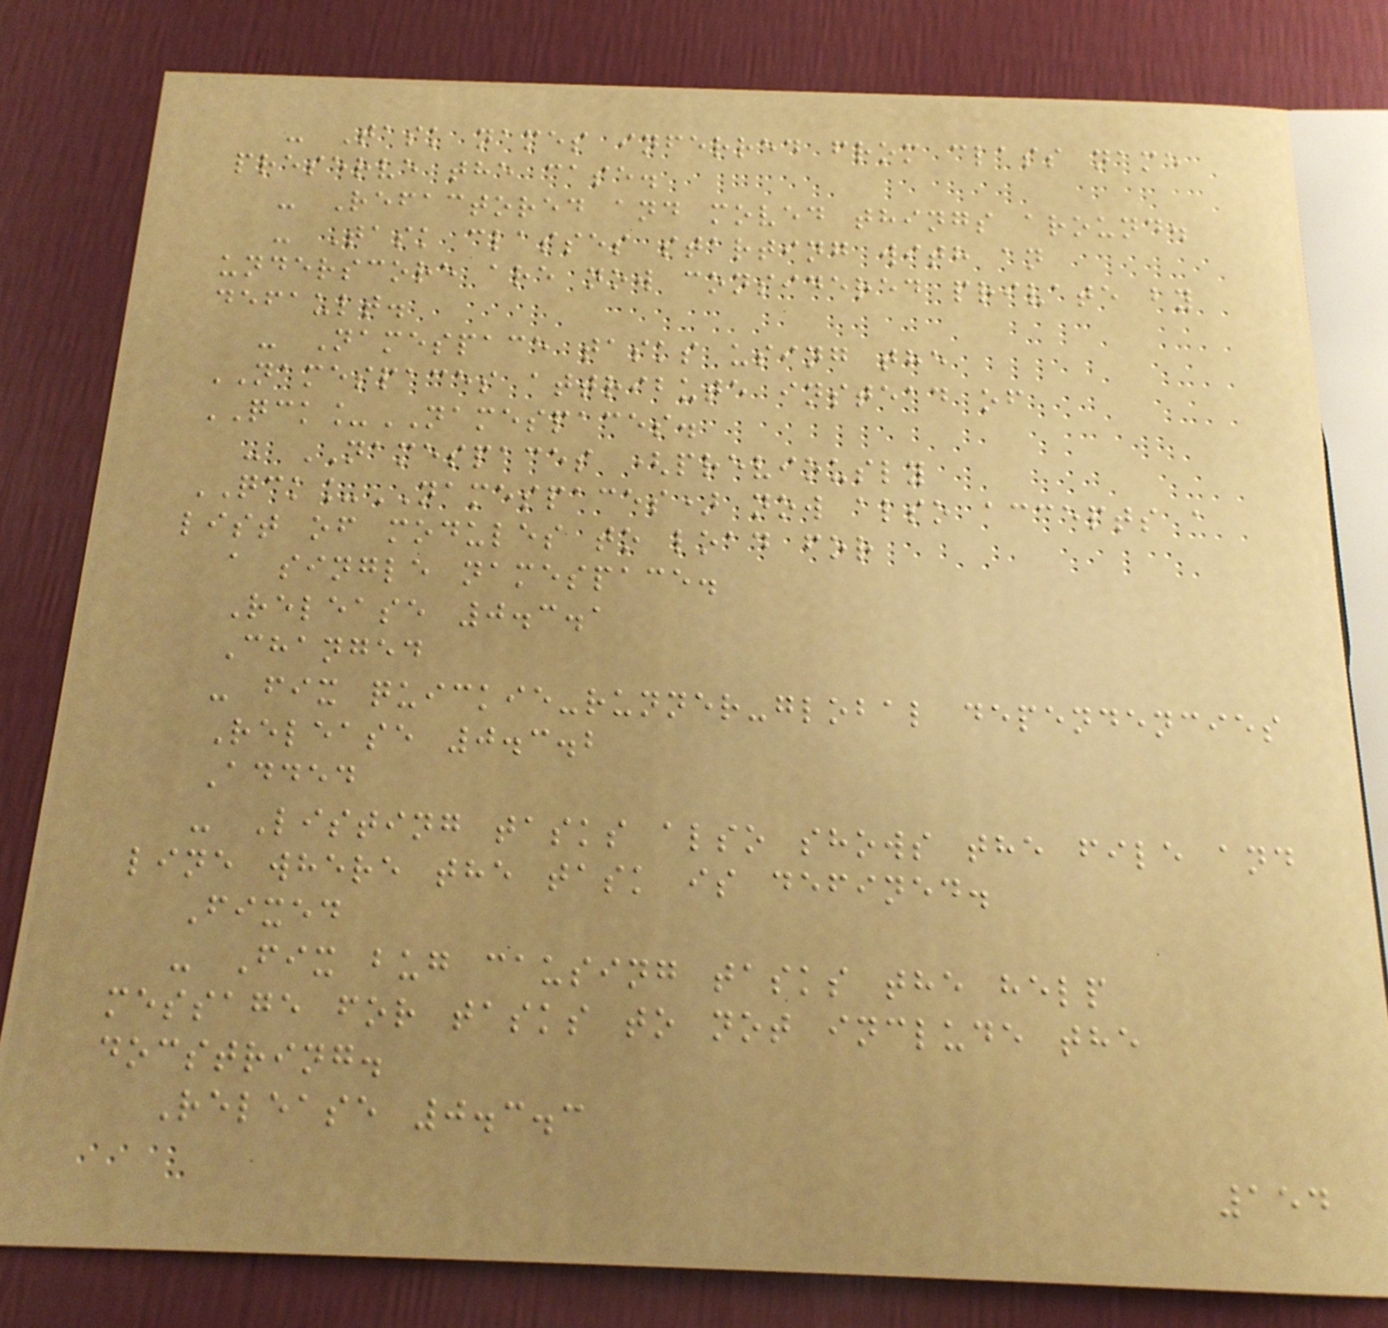- Task names inferred from class name
preserve the case.
- Refactored and moved things around.
- Task classes starting with an
underscore are now considered private by
default.
- Namespace tasks using the
NAMESPACES attribute instead of
QCK_NAMESPACES.
- NAMESPACES (previously
QCK_NAMESPACES) now also accepts a
list of modules to load for
a single namespace.
Release 0.3.1
Changed
- fix quickie-runner-global dependencies
Release 0.3.2
Added
- Listing tasks also shows the file and
line where the task is defined.
Fixed
- Fix bug causing tasks the help
message for tasks to not include the
docstring.
Release 0.3.3
154
